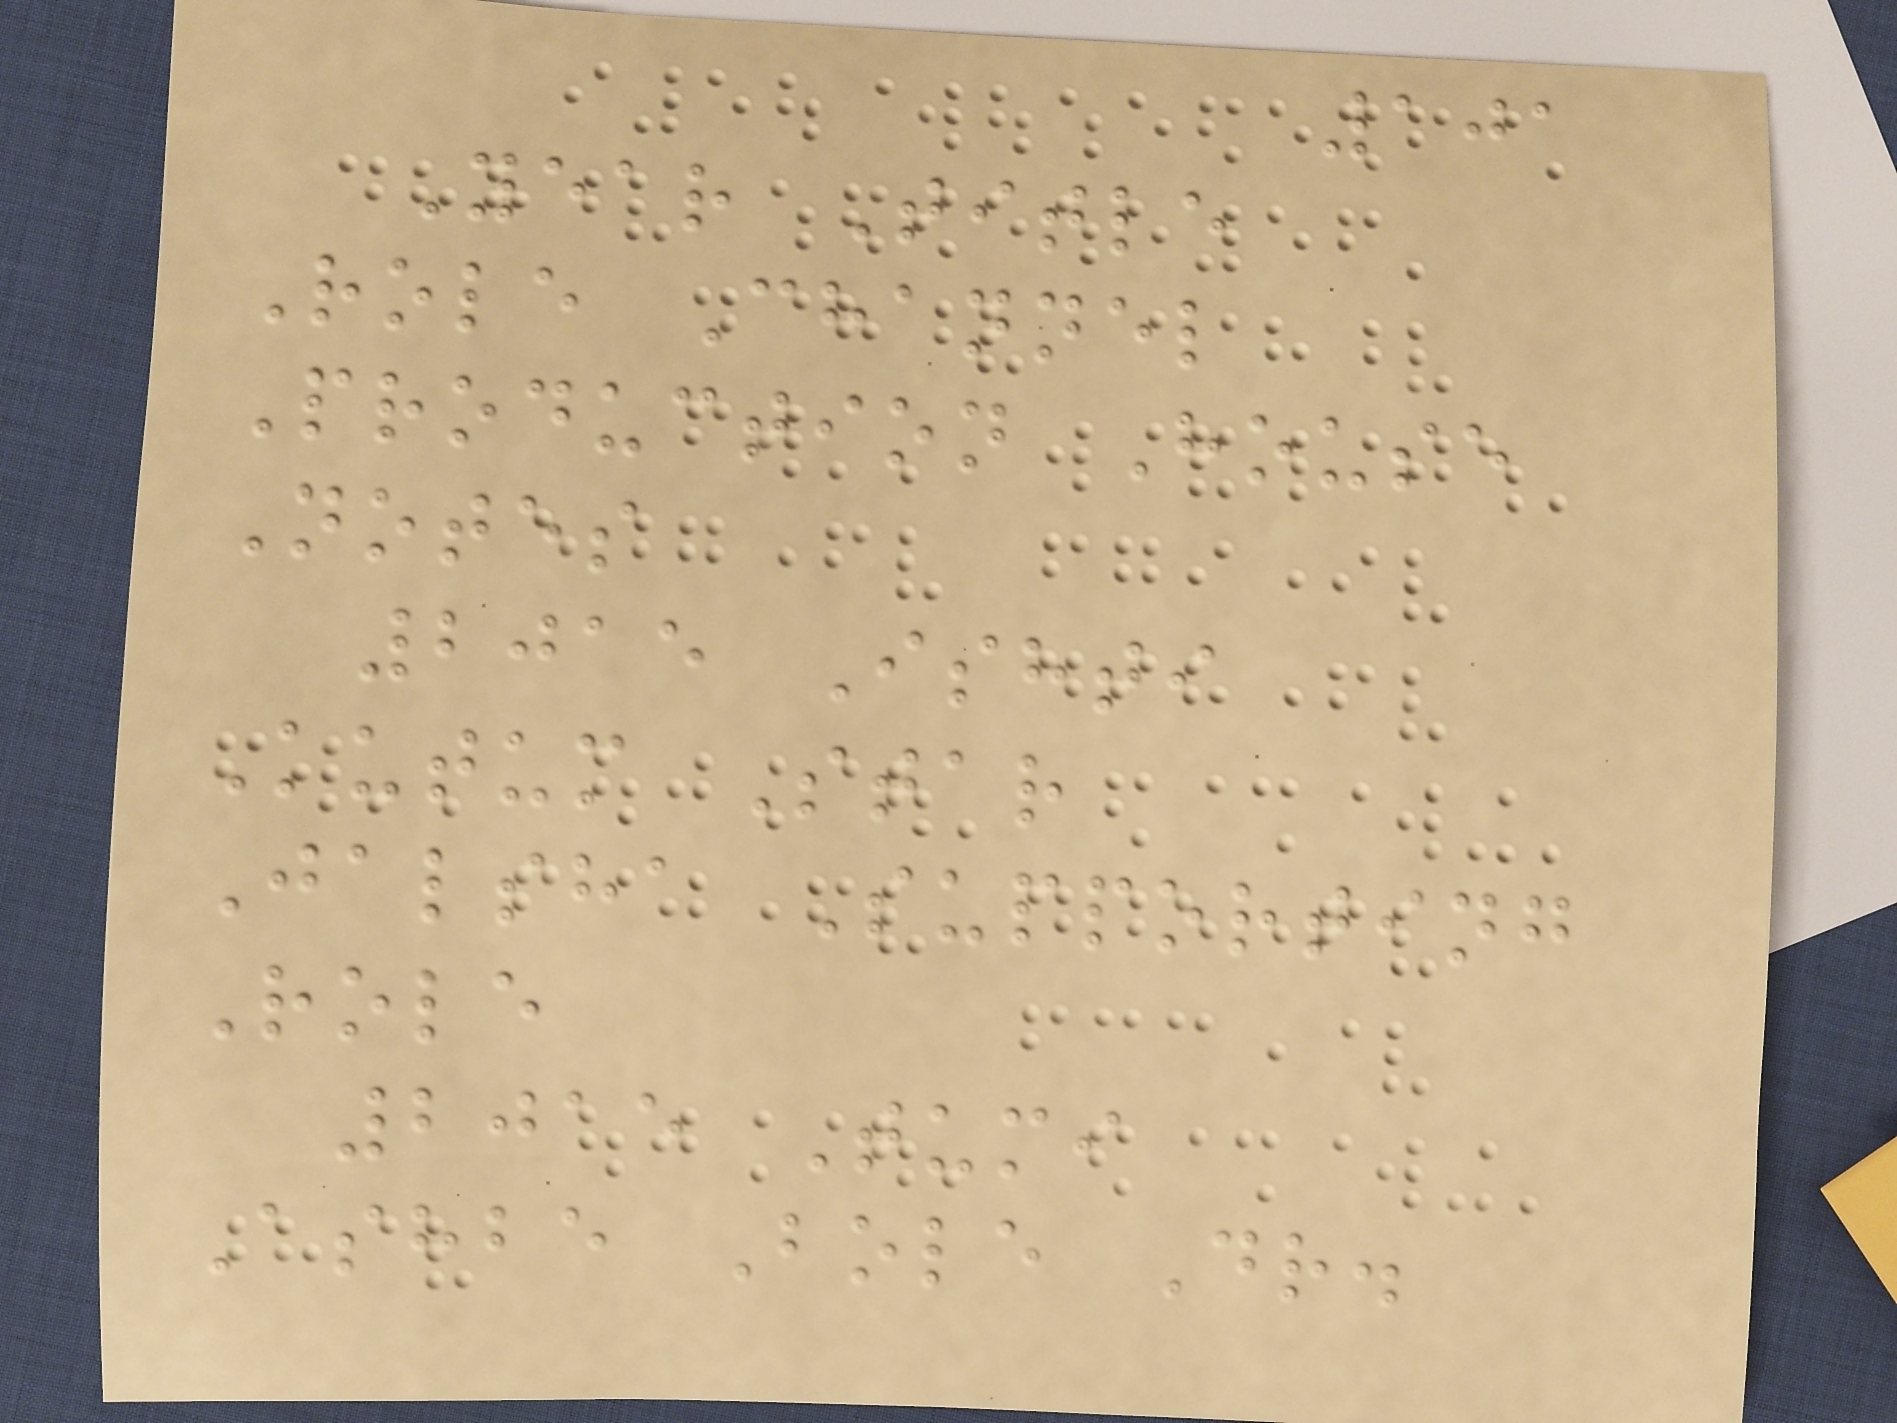101
Year Title
Role Channel
Production House
Notes
2015 Ishti
Kutum Star
Jalsha Supporting
Role
2015 Tumi
Ashbe Bole Dr.
